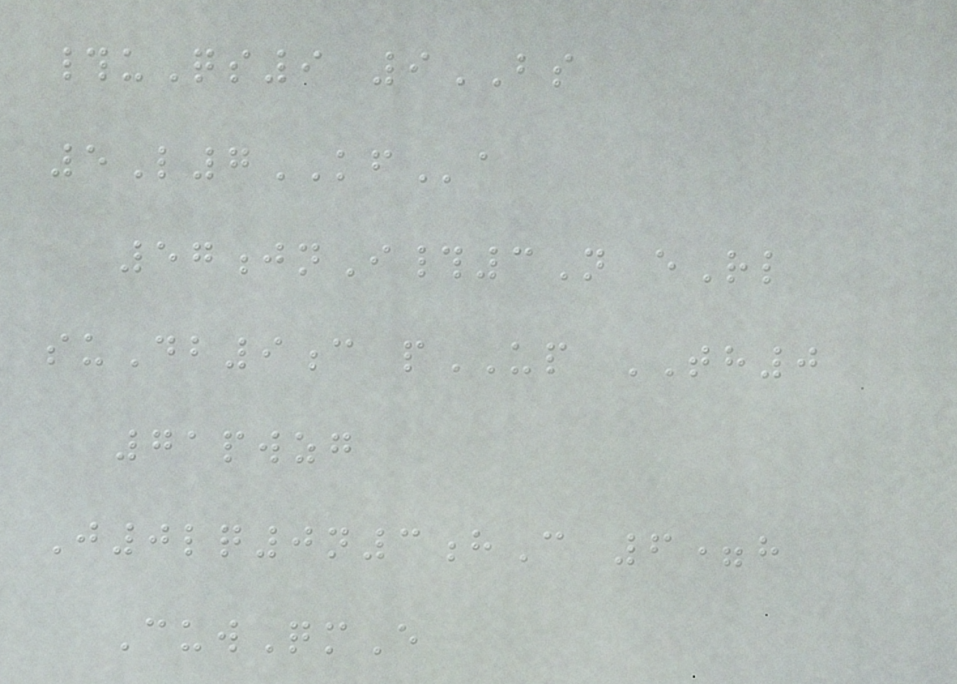#uQs9 9BS
5L7KFa
57jnI#3N eRl
suDb9c pUP TH0
71pwzg
J0lq0n3hC 6=h
CuwQmE
